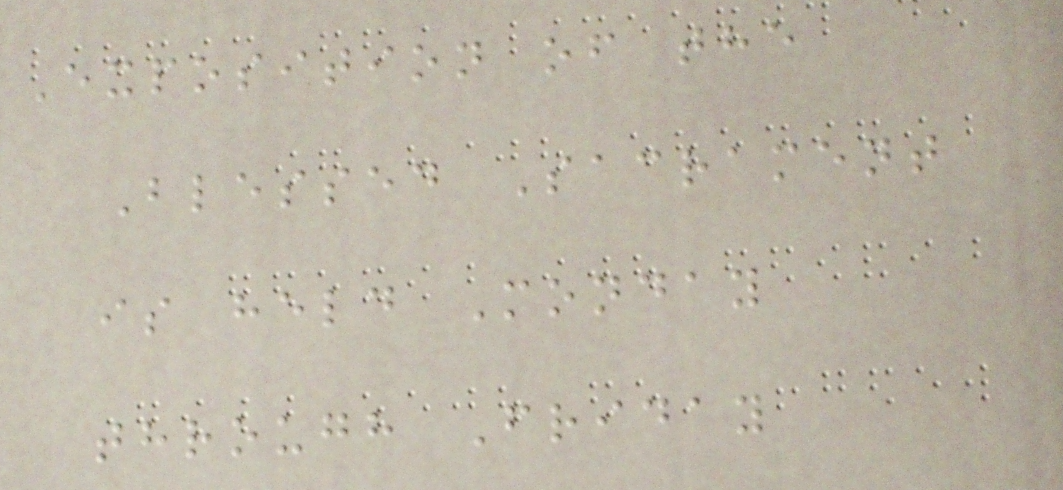Exposition of the
Blessed Sacrament
is held Monday
through Friday
